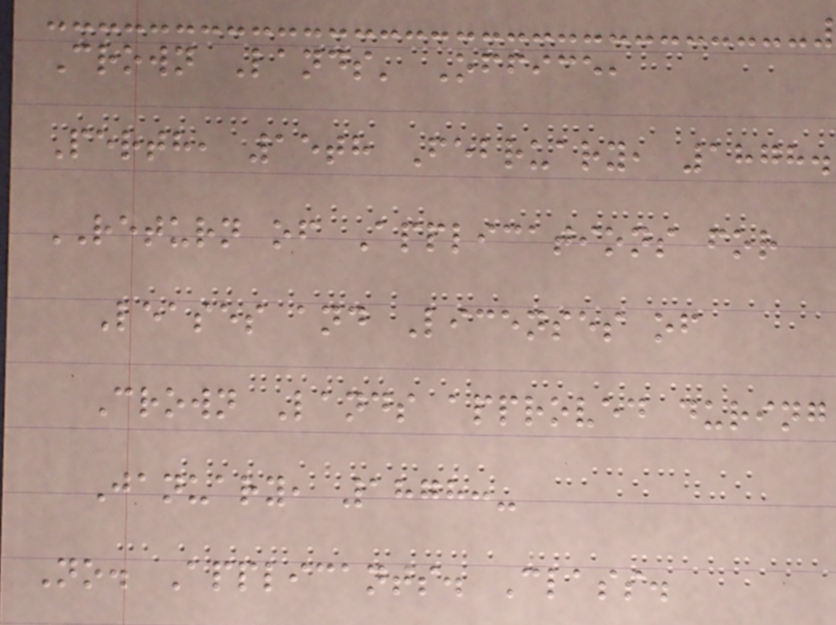Crown Lands' Office,
Perth, 15th February, 1878.
RETURN of Applications for
Leases and Licenses of
Crown Lands approved during
January, 1878:-
No. Applicants. Class.
